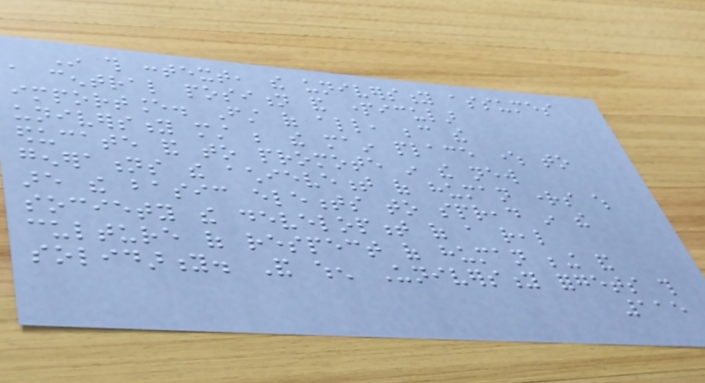In this context, the university assumes
a central position and particular
importance. First of all, because the
university must be the main place where to
educate and to promote in the new
generations the achievement of human rights which
are the basic elements to spread in the
society the development of a real
culture of respect of human being and
solidarity. And when University forgets this
115
